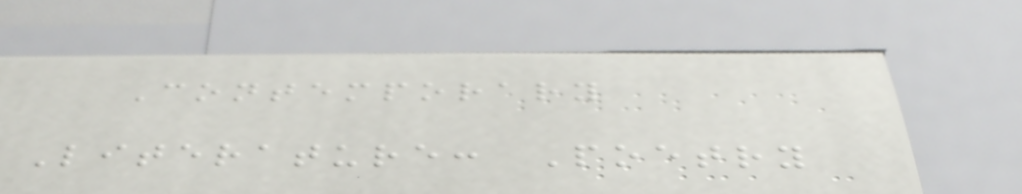Contemporary
Literature: Poetry
